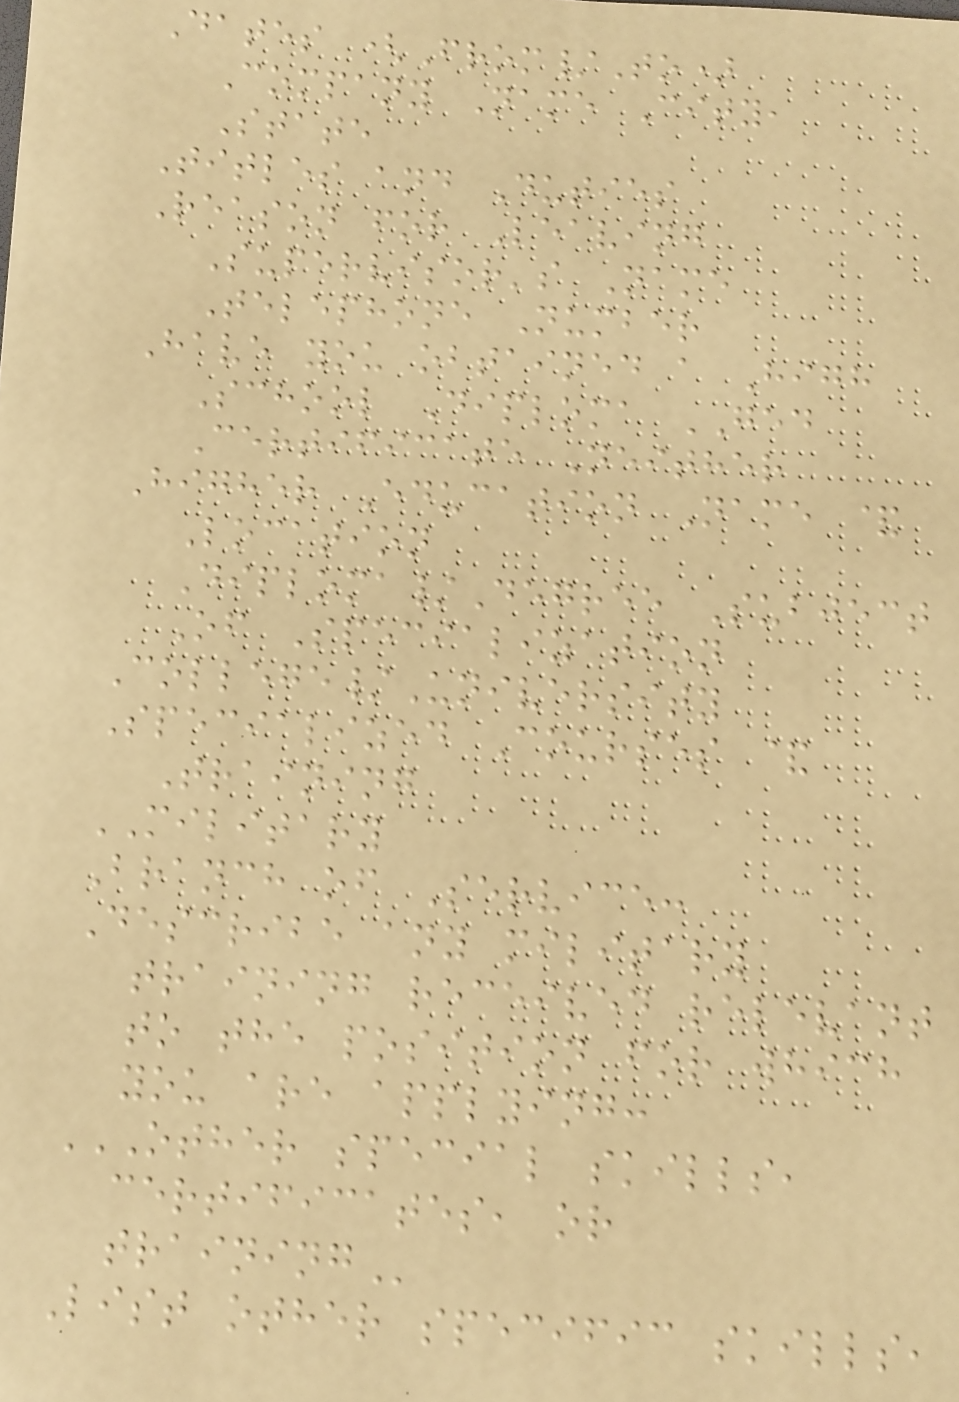Dates (From/To)
Company Name City,
State
Titles and Duties
Reason for Leaving
Supervisor's Name
Telephone Number
Have you obtained a High
School Diploma GED
Certificate Neither
Higher Education Name &
Location
Diploma/Degree Subject
Of Specialization
College/University
Specialized Courses &
Training
MILITARY
Branch of Service:
Describe any military
training received relevant
to the position for which
you are applying:
OTHER SPECIAL SKILLS,
CERTIFICATES, OR
TRAINING
List other specific skills,
